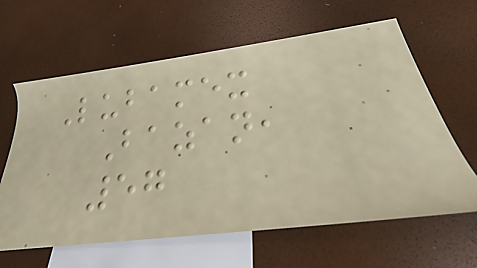Lubamex
Bazan,
57
